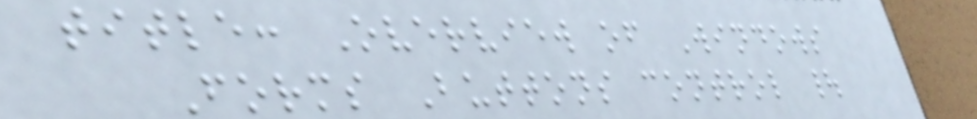title: Overview of Windows
Forms Buttons control |
